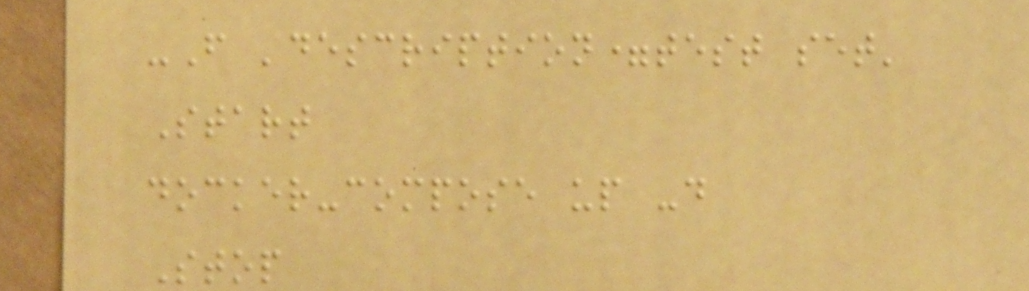-F 'description=test set'
Start
docker-compose up -d
Stop
